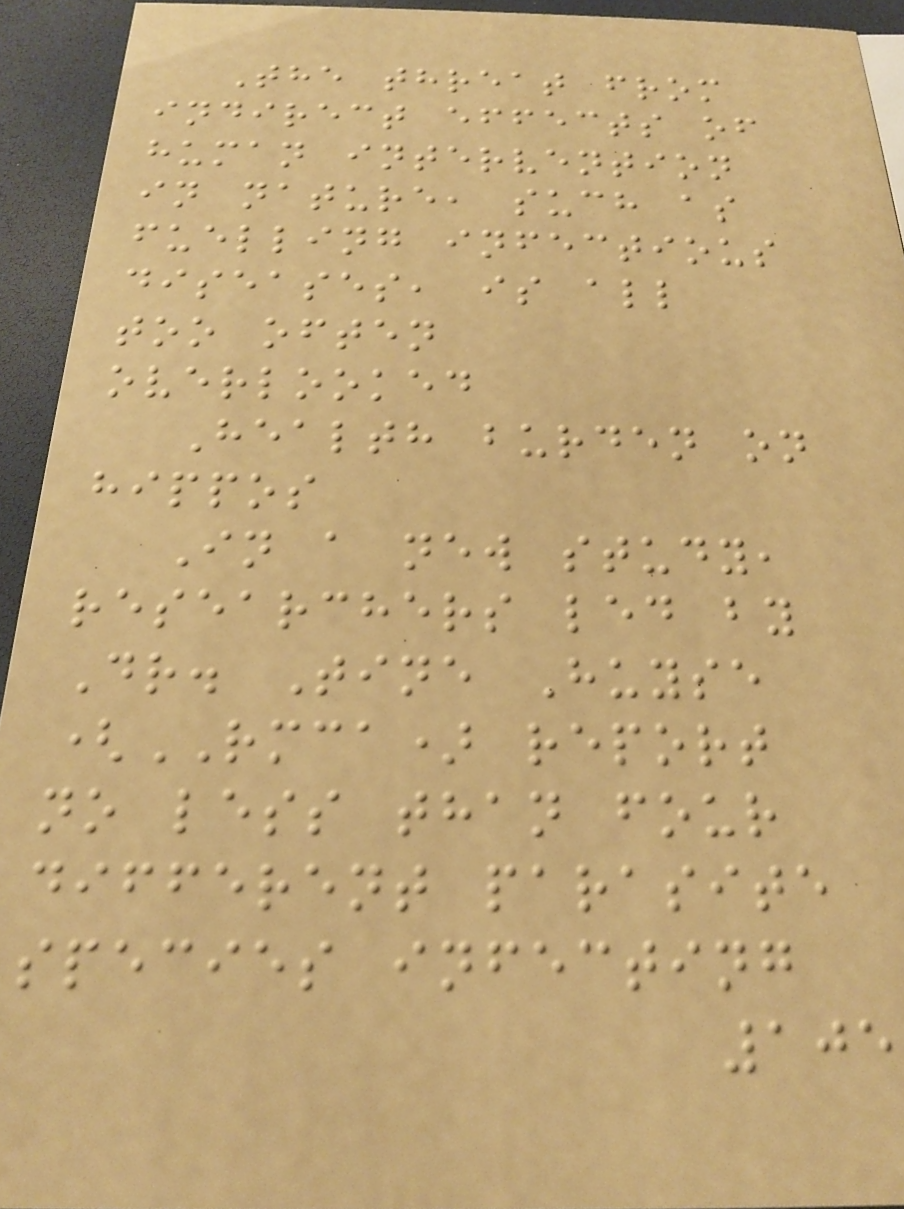The threat from
indirect effects of
human intervention
in nature, such as
fuelling infectious
diseases, is all
too often
overlooked
Health burden on
hippos
In a new study,
researchers led by
Dr. Tine Huyse
(RMCA) report
no less than four
different parasite
species infecting
105
